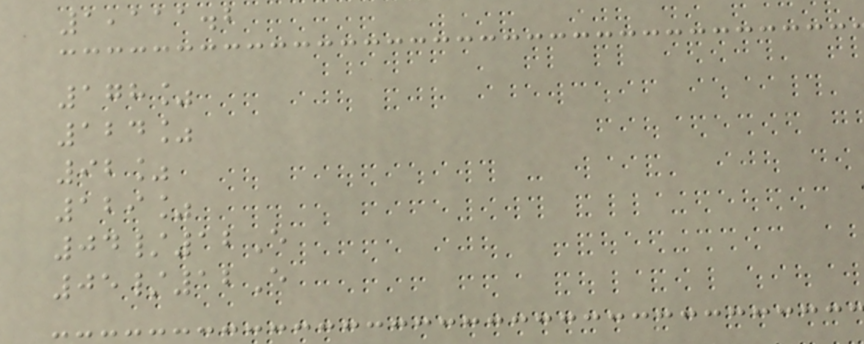1,111.2
178%
124%
92%
129%
04/12E
05/12E
